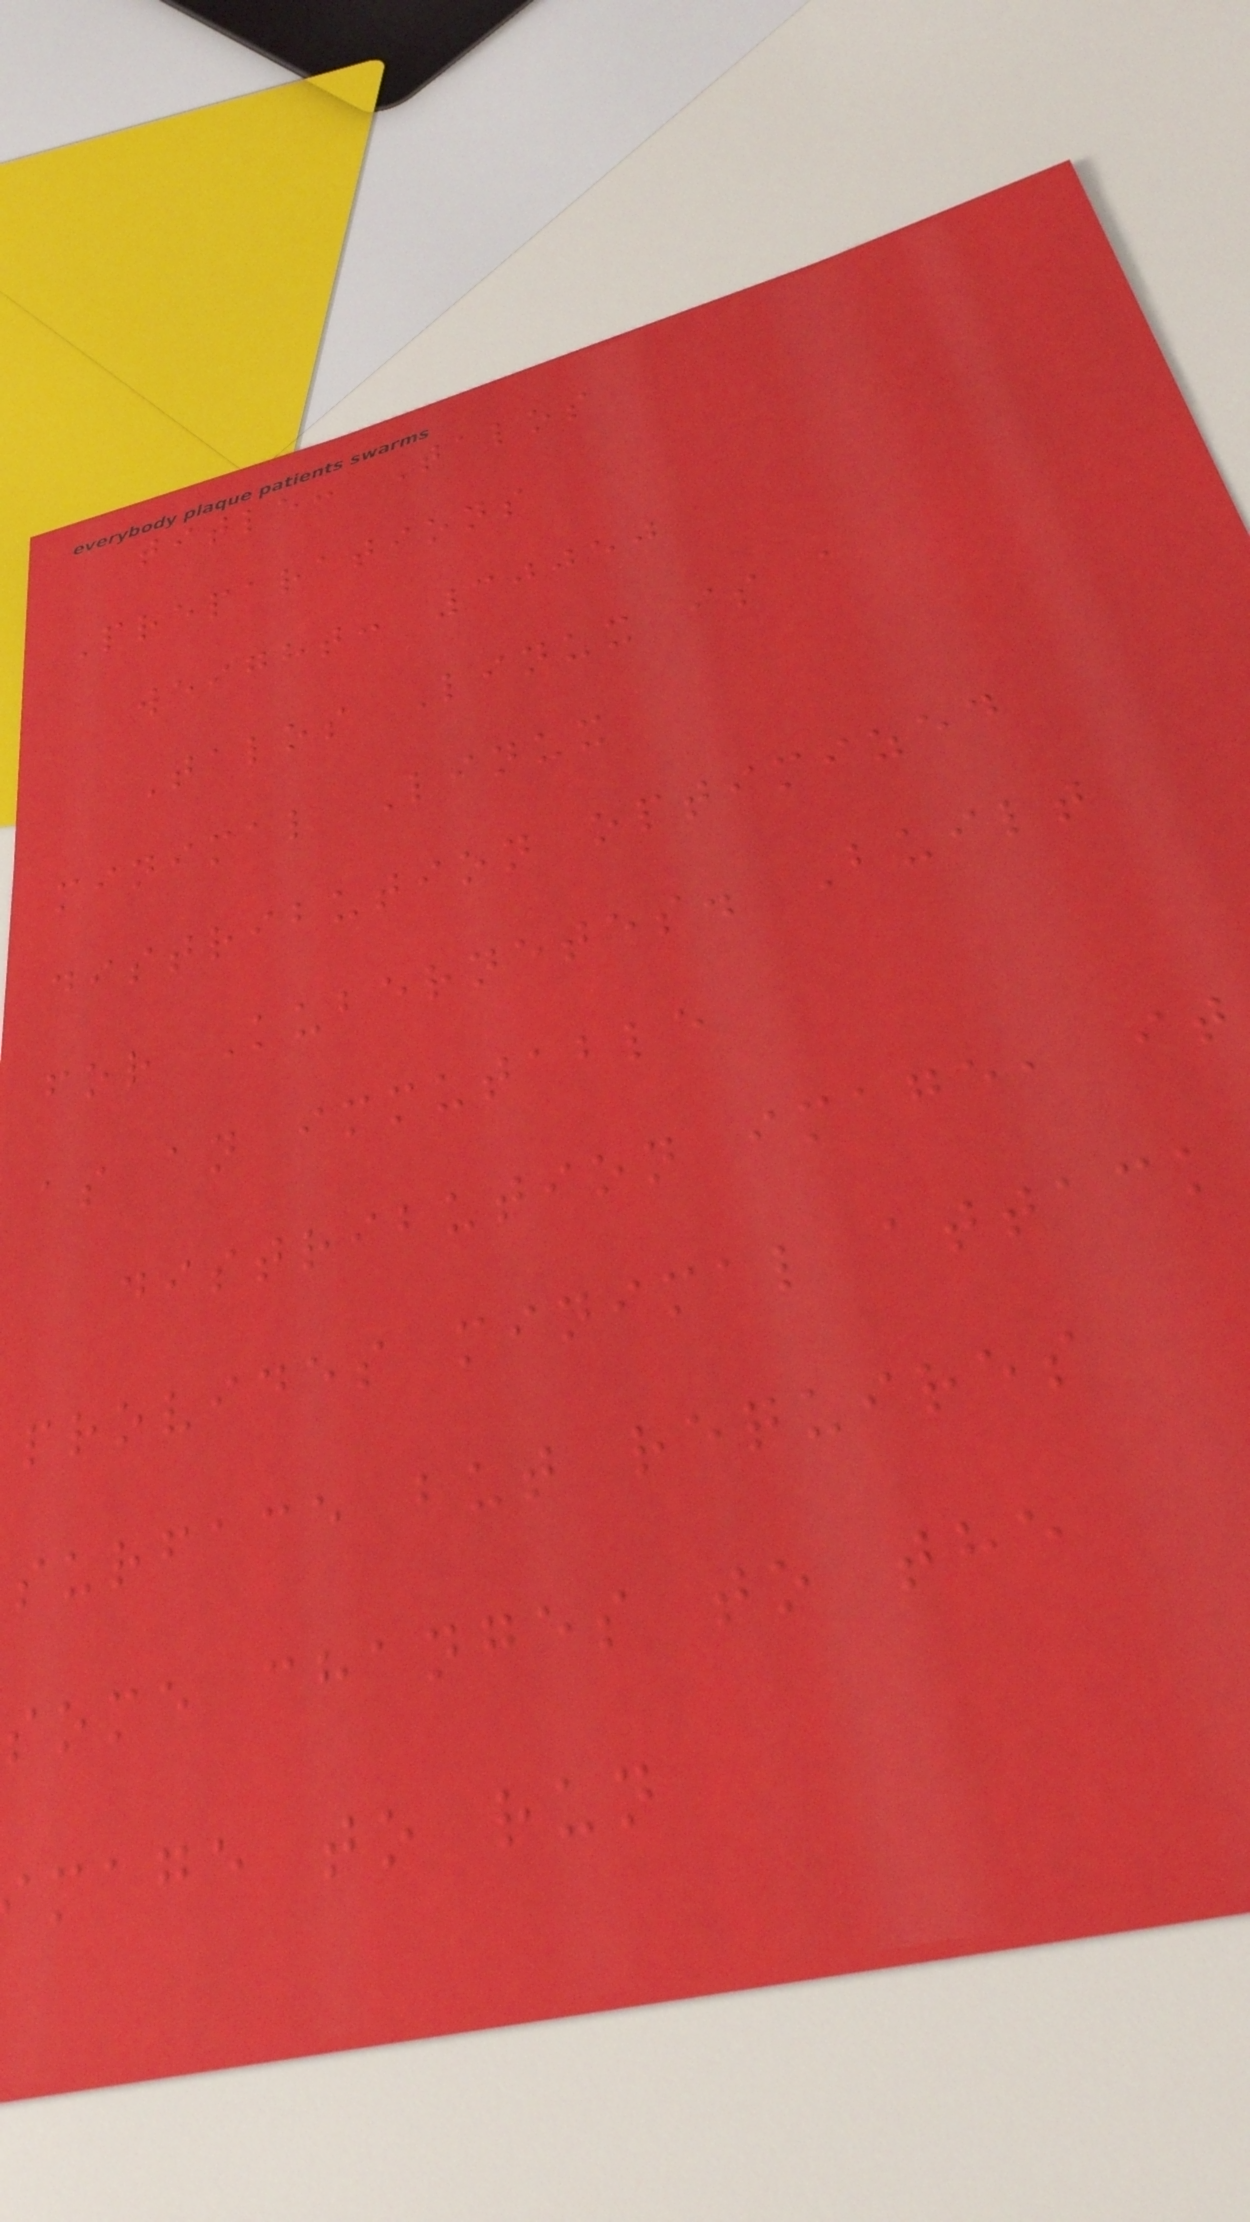title: Talos
Preparations
weight: 30050
Talos Linux is a
minimal Linux
distribution optimized
for Kubernetes. Built
as an immutable
distribution image, it
provides minimal attack
surface but requires
some changes to the
mage to run
